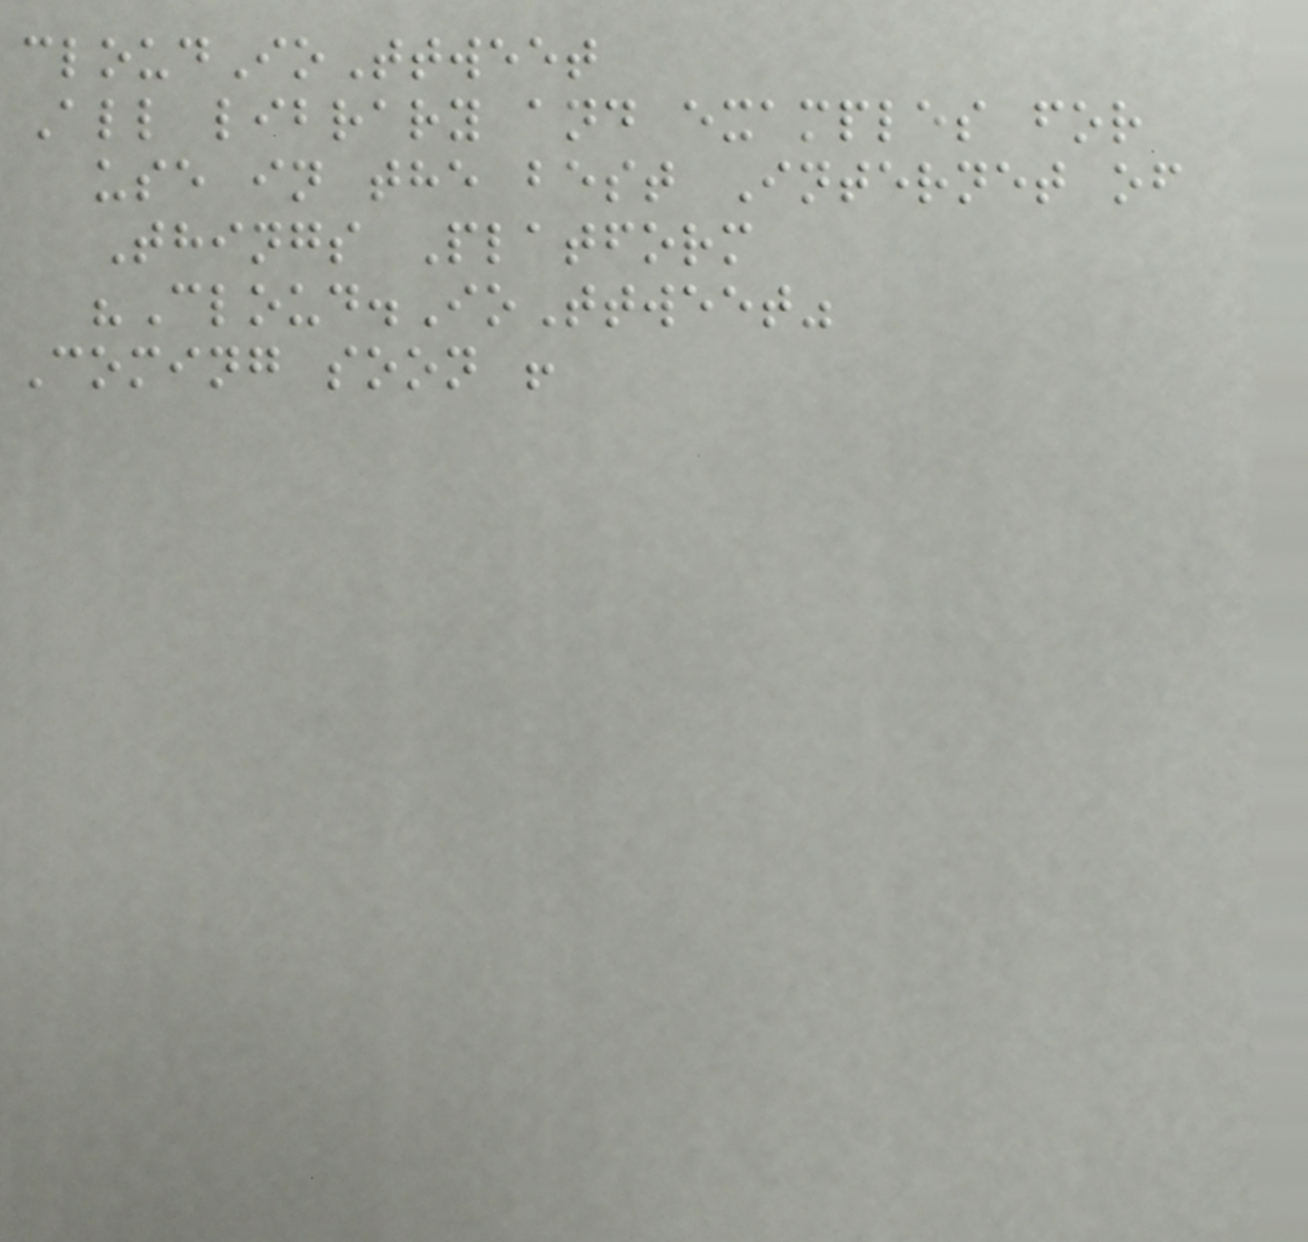cloudIoTtweet
All library and examples for
use in the best Internet of
Things Platform
"Cloud.IoTtweet"
Coming soon !
